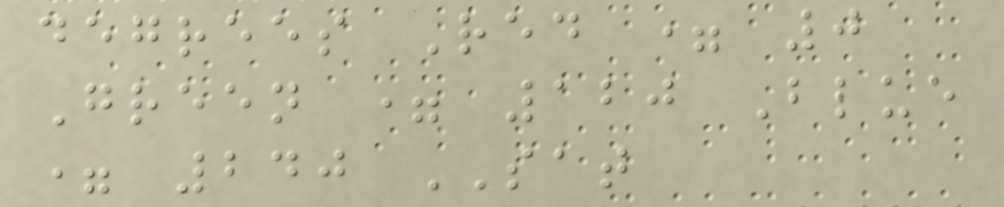degrees Red = 0
Green = 120 Blue
= 240 SAT
